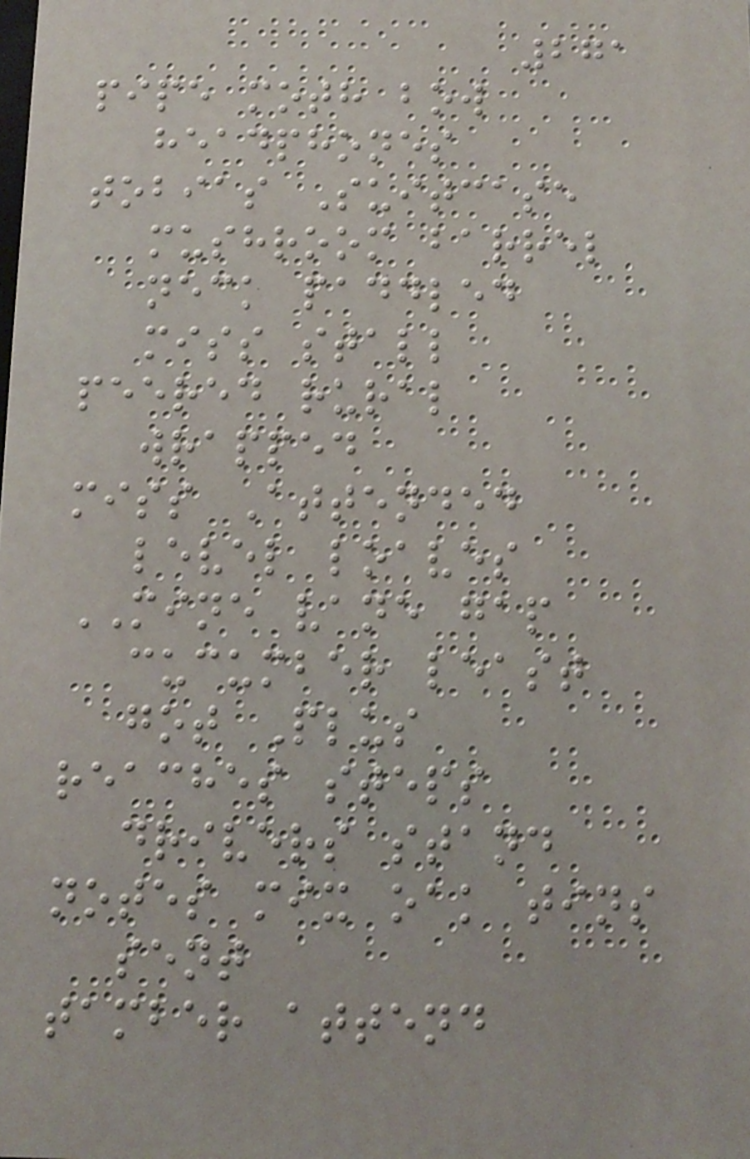271
pipe moth bow
headphones
tobias Suitcase
mushroom barrel
neck paddled
miss stall
peered rural
wrapped
miss Attended
level loaves
MINE vane gap
cucumber least
got Plus
reaches steps
drivers stand
notes mix oak tins
sent
tamber attend
